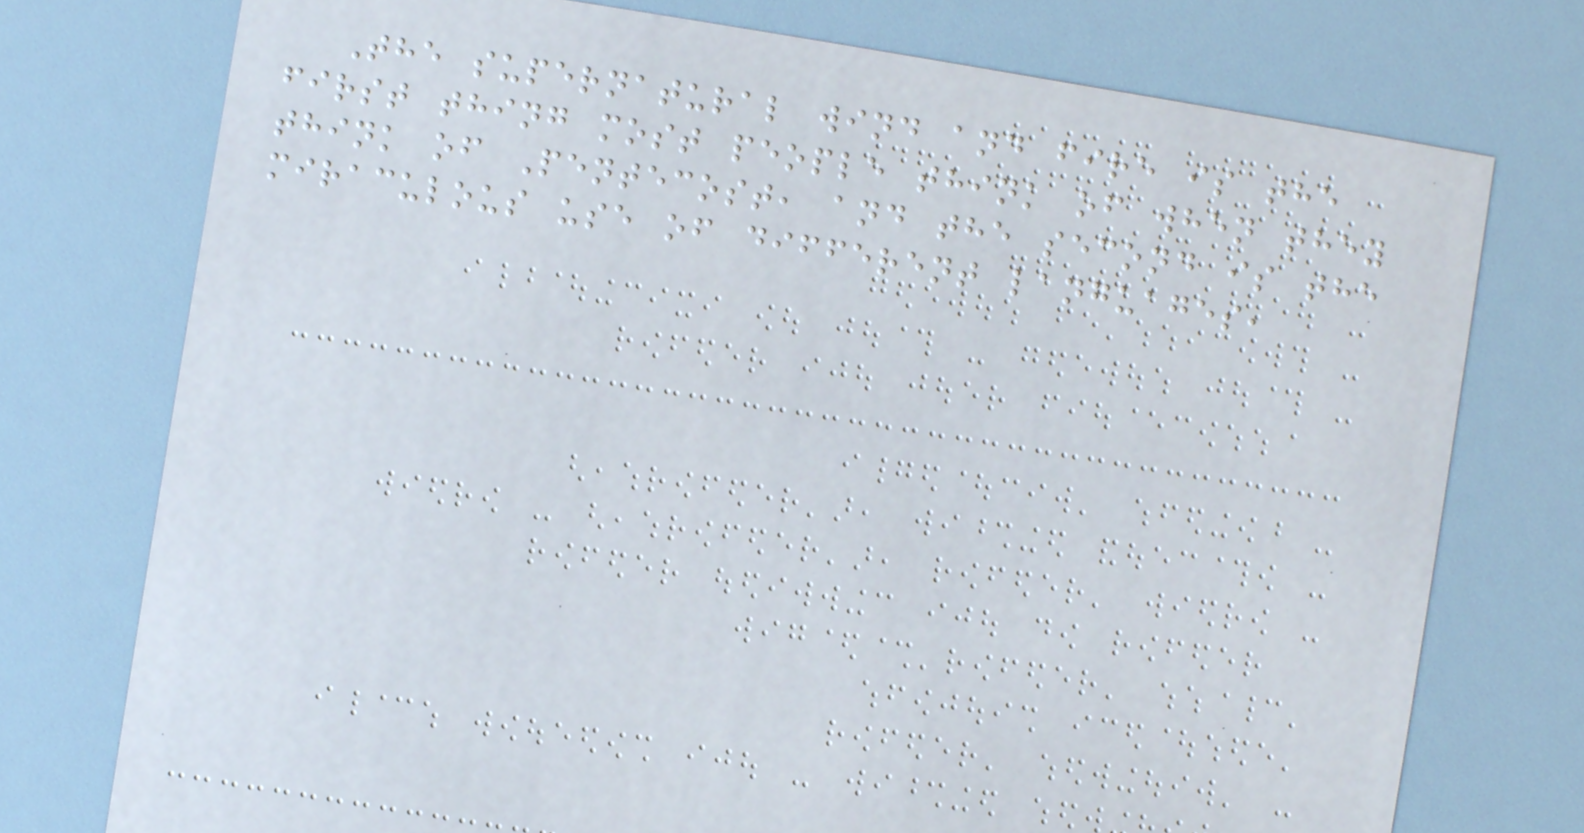The supernatural wind and fire is the
first thing most people think of when they
think of Pentecost, and the second is the
miraculous use of different languages,
